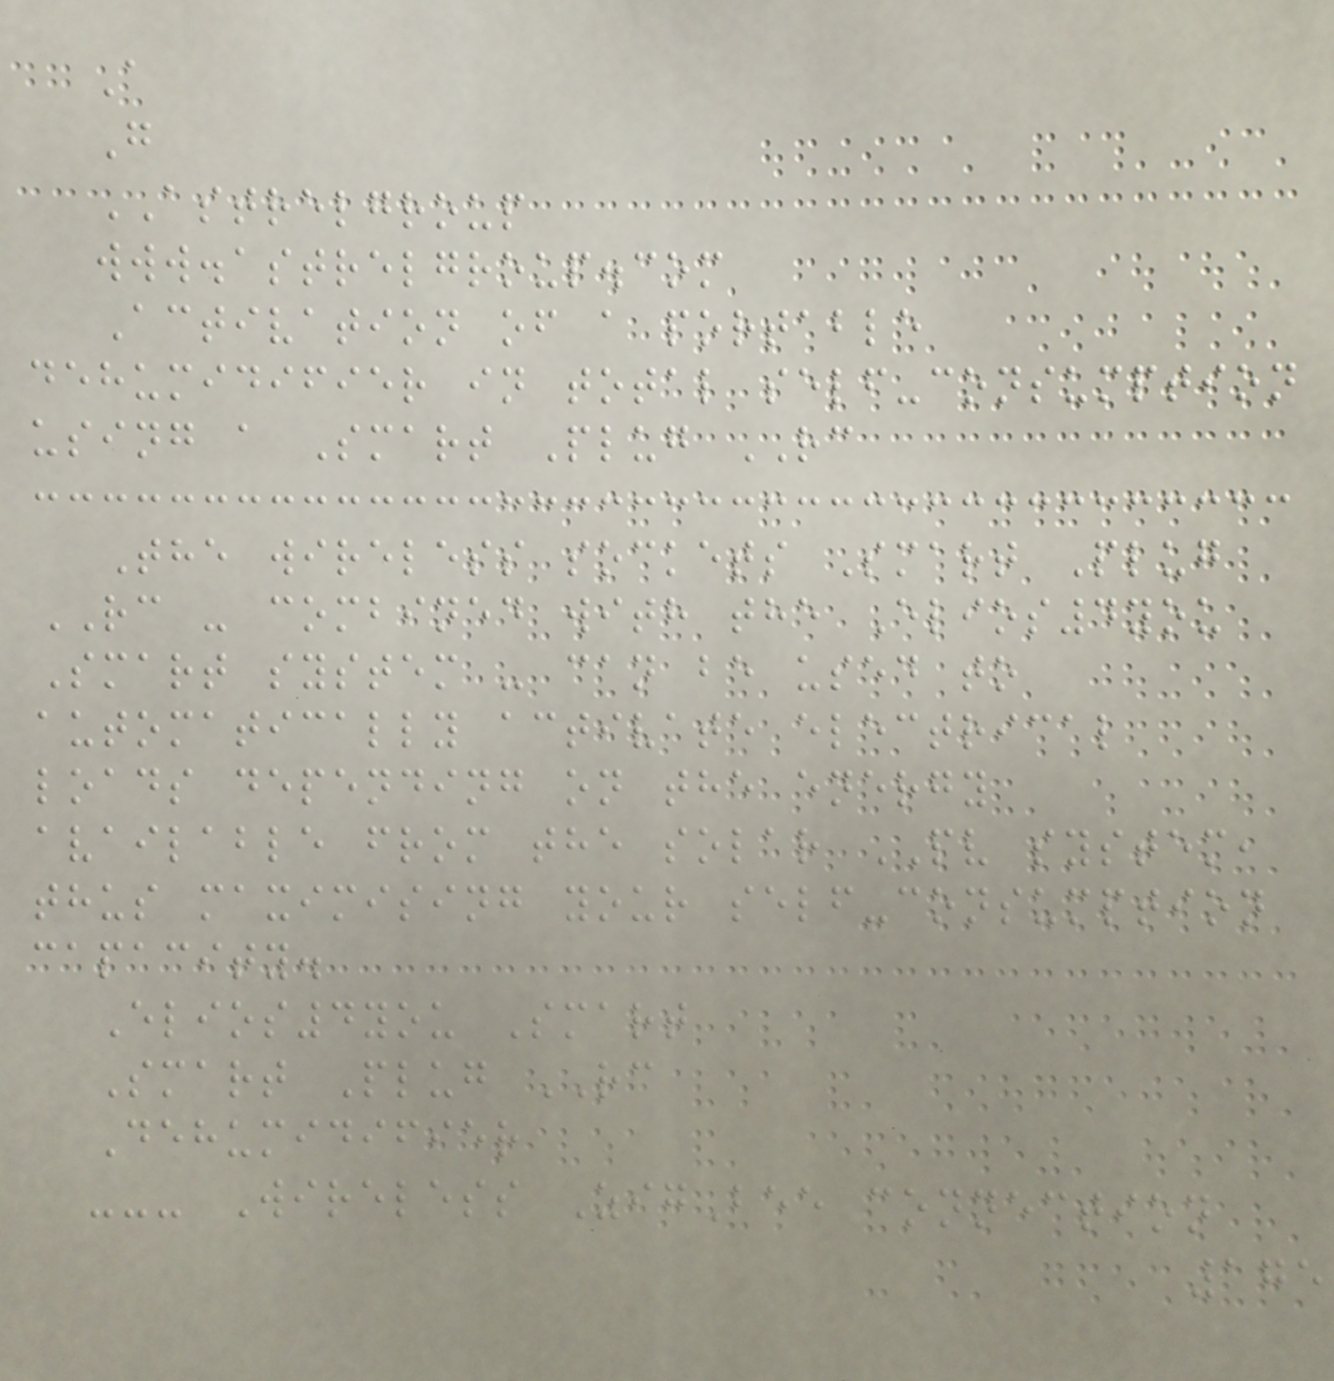A
G
ASTRELGROUP
www.astrelgroup.com
Activation of a portable
dehumidifier in total self-consumption
using a Smart Plug RC
The wireless sockets Smart Plug
RC - combined with the Elios4you
Smart system - can be used to
automatically activate electrical
loads depending on the energy
available from the solar PV system,
thus maximising your self-consumption
capacity.
Elios4you Smart
Smart Plug RC
Dehumidifier
--- Wireless ZigBee connection
175
